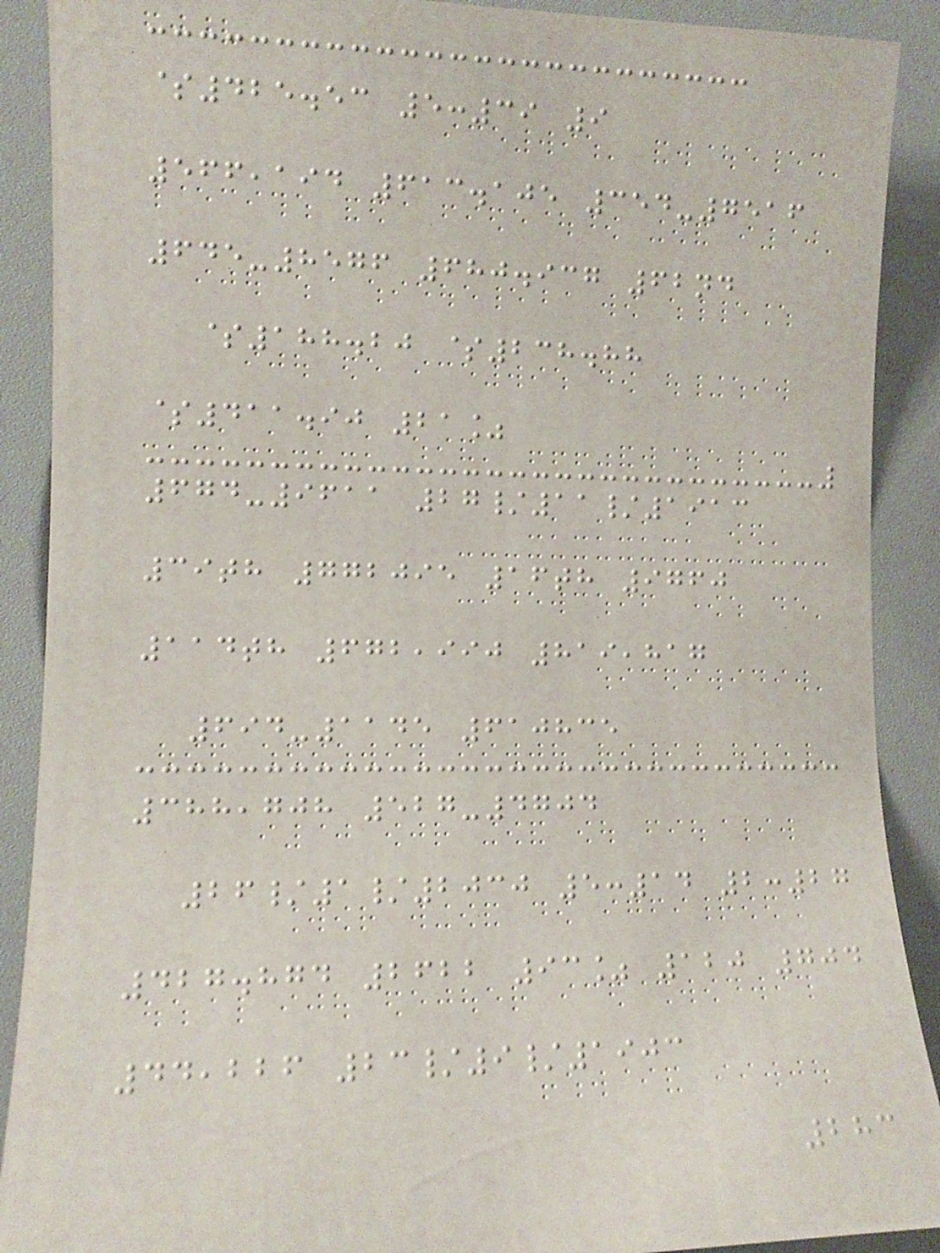$425.53 5:39 9
566,194 613.105 354-7516
645-8576 680.937 62nd
$188.20 $238.88
$411.90 21%
674-9611 27/11/1913
39th 772095 16th 9760
114th 672,990 819,817
694-1145 610835
388,708 527-4704
26/1/2030 5:14 2:27
427.874 2622 93% 120 704
44,226 23/9/1903
283
